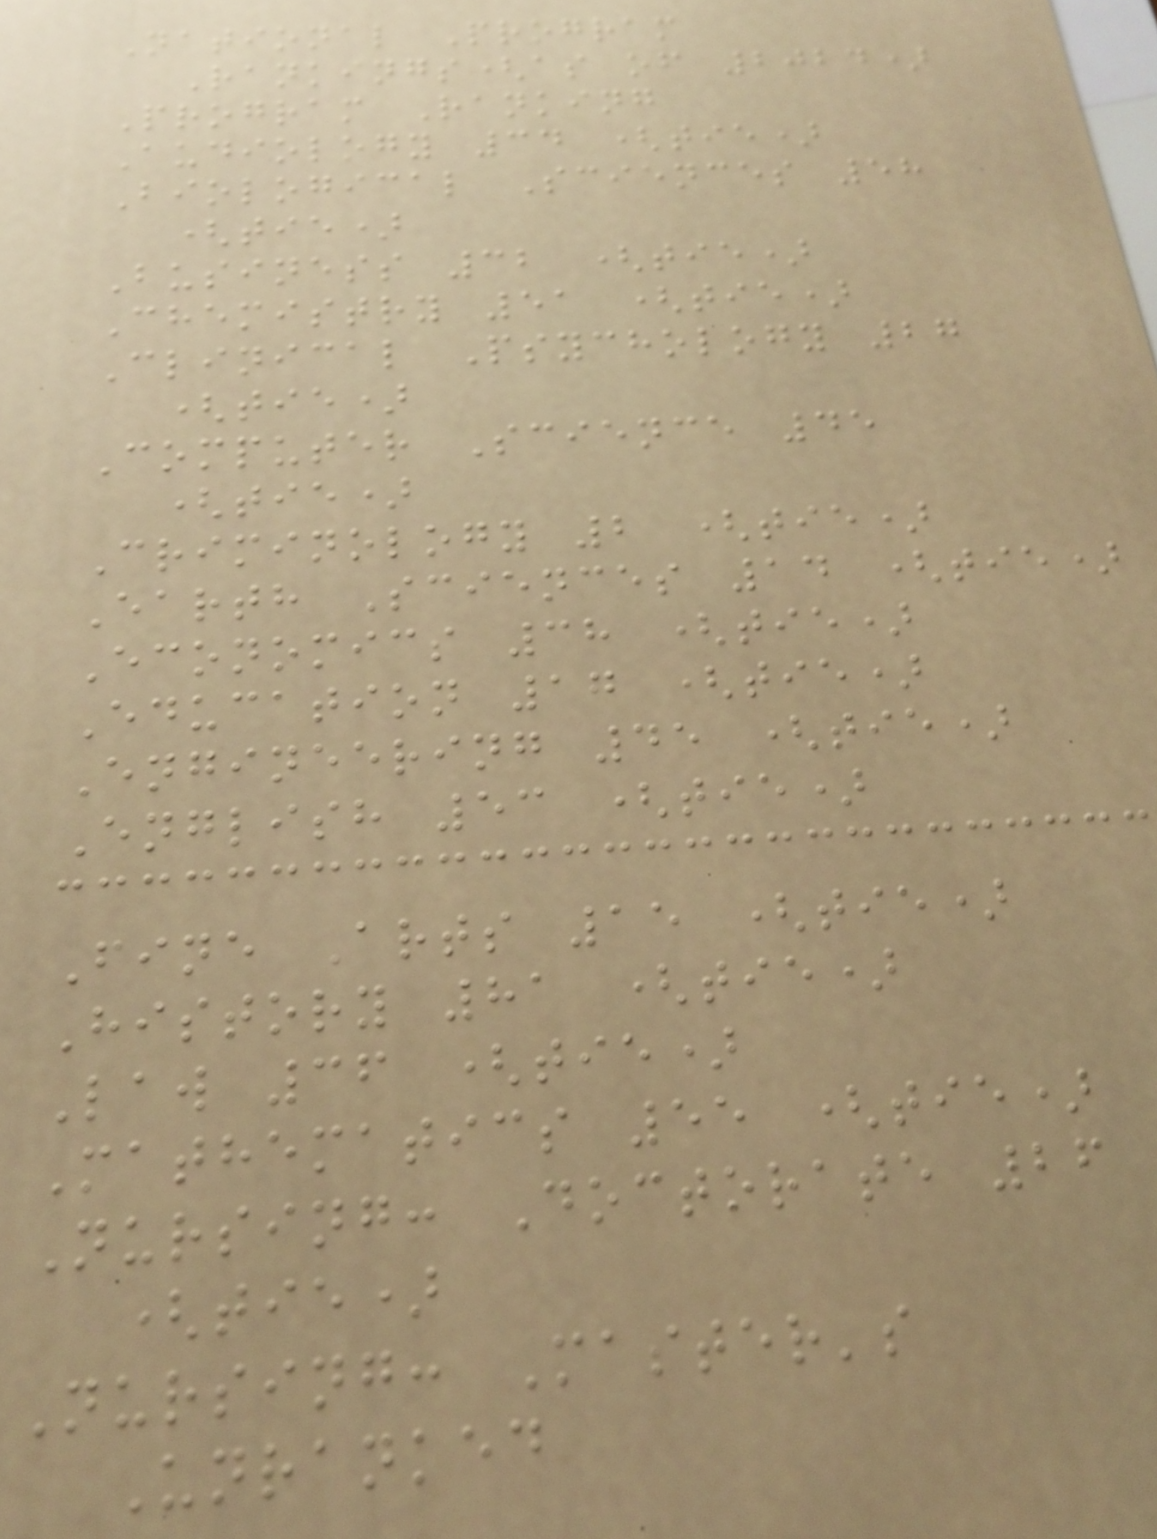National Program
Rankings(as of 2024)
Program Ranking
Audiology 34 (tie)
Biological Sciences 58
(tie)
Business 32 (tie)
Chemistry 51 (tie)
Clinical Psychology 27
(tie)
Computer Science 45
(tie)
Criminology 2 (tie)
Earth Sciences 14 (tie)
Economics 38 (tie)
Education 17 (tie)
Engineering 45 (tie)
English 53 (tie)
Fine Arts 15 (tie)
History 81 (tie)
Law 36 (tie)
Mathematics 55 (tie)
Nursing: Doctorate 26
(tie)
Nursing: Master's
Unranked
